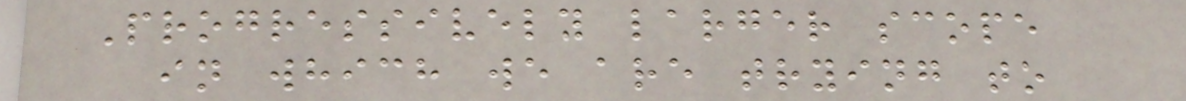Progressively larger scope
in which we are trying to
